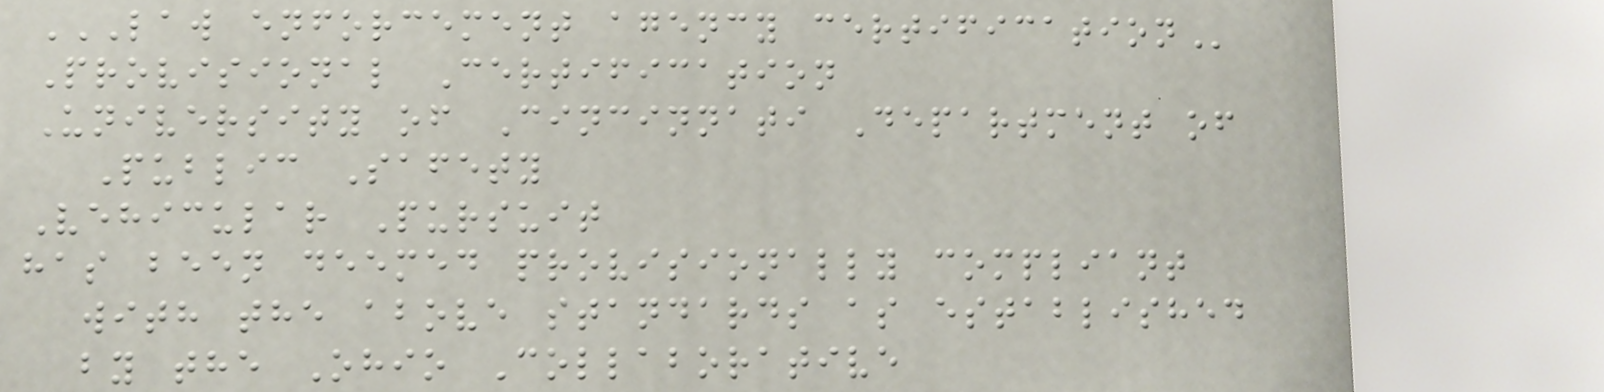LAW ENFORCEMENT AGENCY CERTIFICATION
Provisional Certification
University of Cincinnati Department of
Public Safety
Vehicular Pursuit
has been deemed provisionally compliant
with the above standards as established
by the Ohio Collaborative
